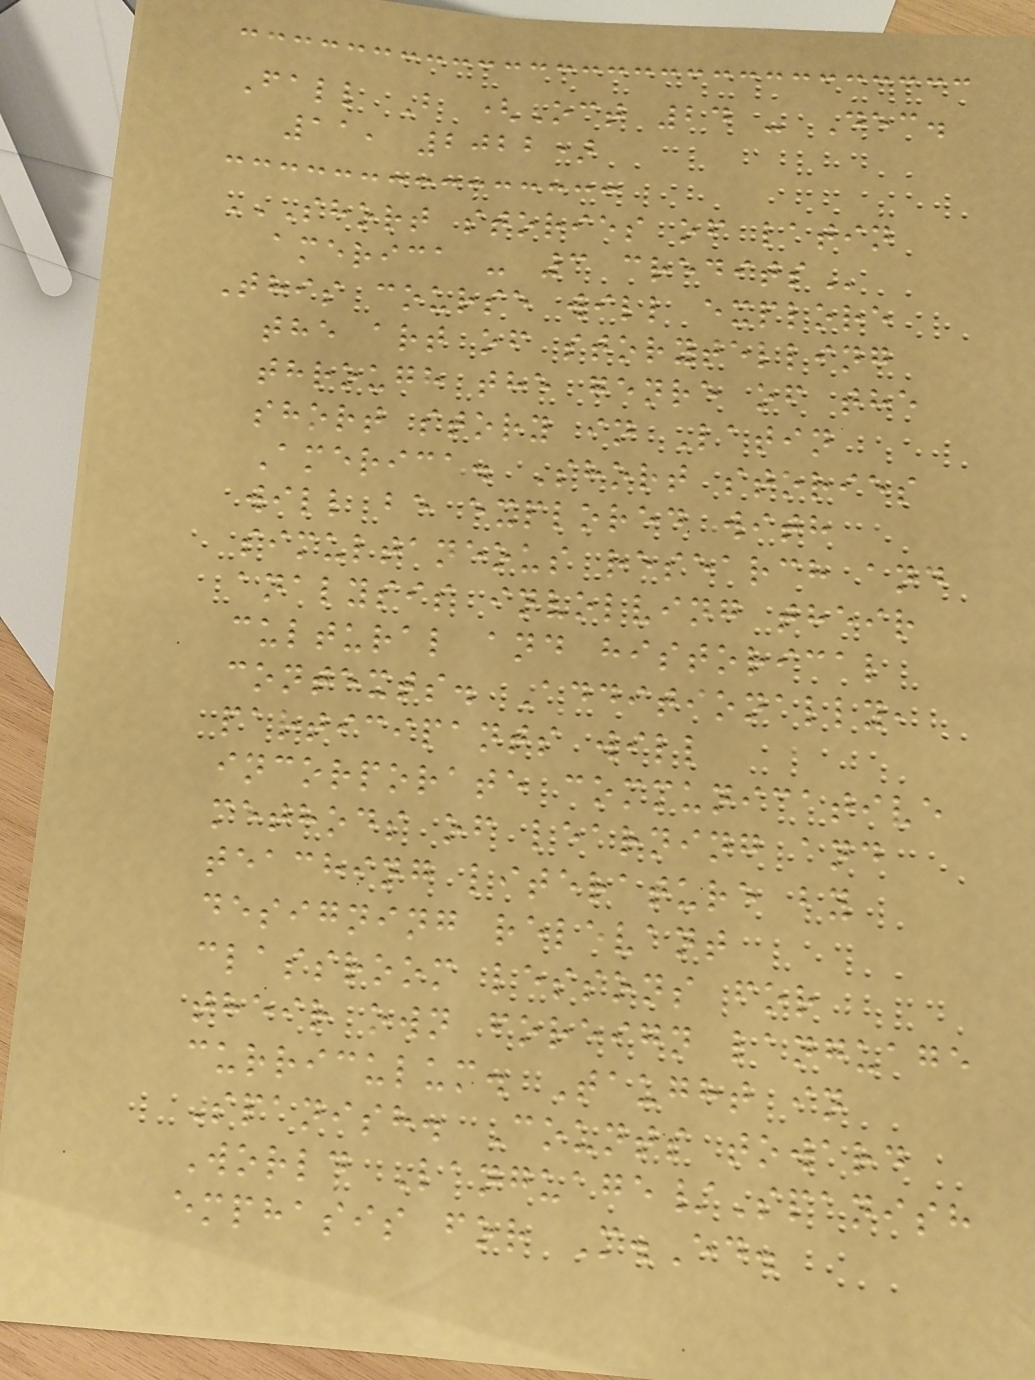Fall B (Oct 24 - Dec.
11, 2022)
SHORT STORIES OF LATIN
AMERICA - 3 CREDITS
This course will explore
the art of storytelling
through the genre of the
short story in Latin
America. Short stories
will be explored with
simultaneous research and
analysis involving their
cultural and historical
contexts. Additionally,
participants will
incorporate communicative
methods of learning and
teaching literature by
designing relevant
classroom lessons for
their own foreign language
curriculum. Taught in
Spanish. Counts toward
World Language/Spanish
emphasis for M.Ed.
